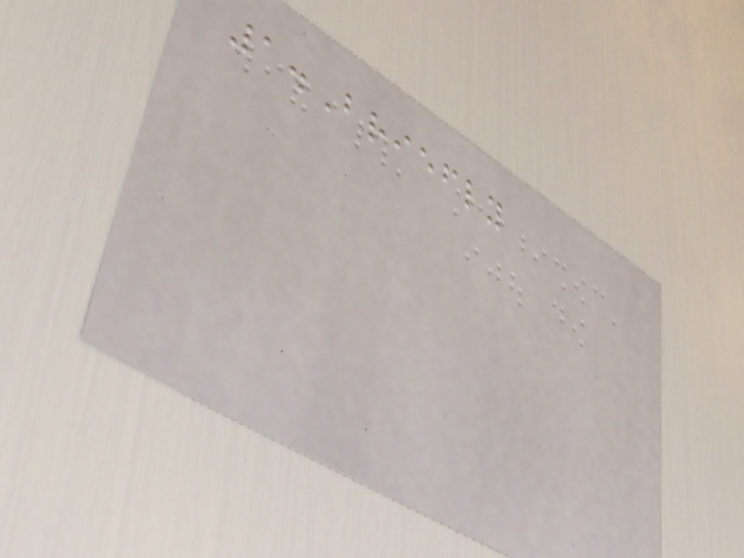1.Briefly
